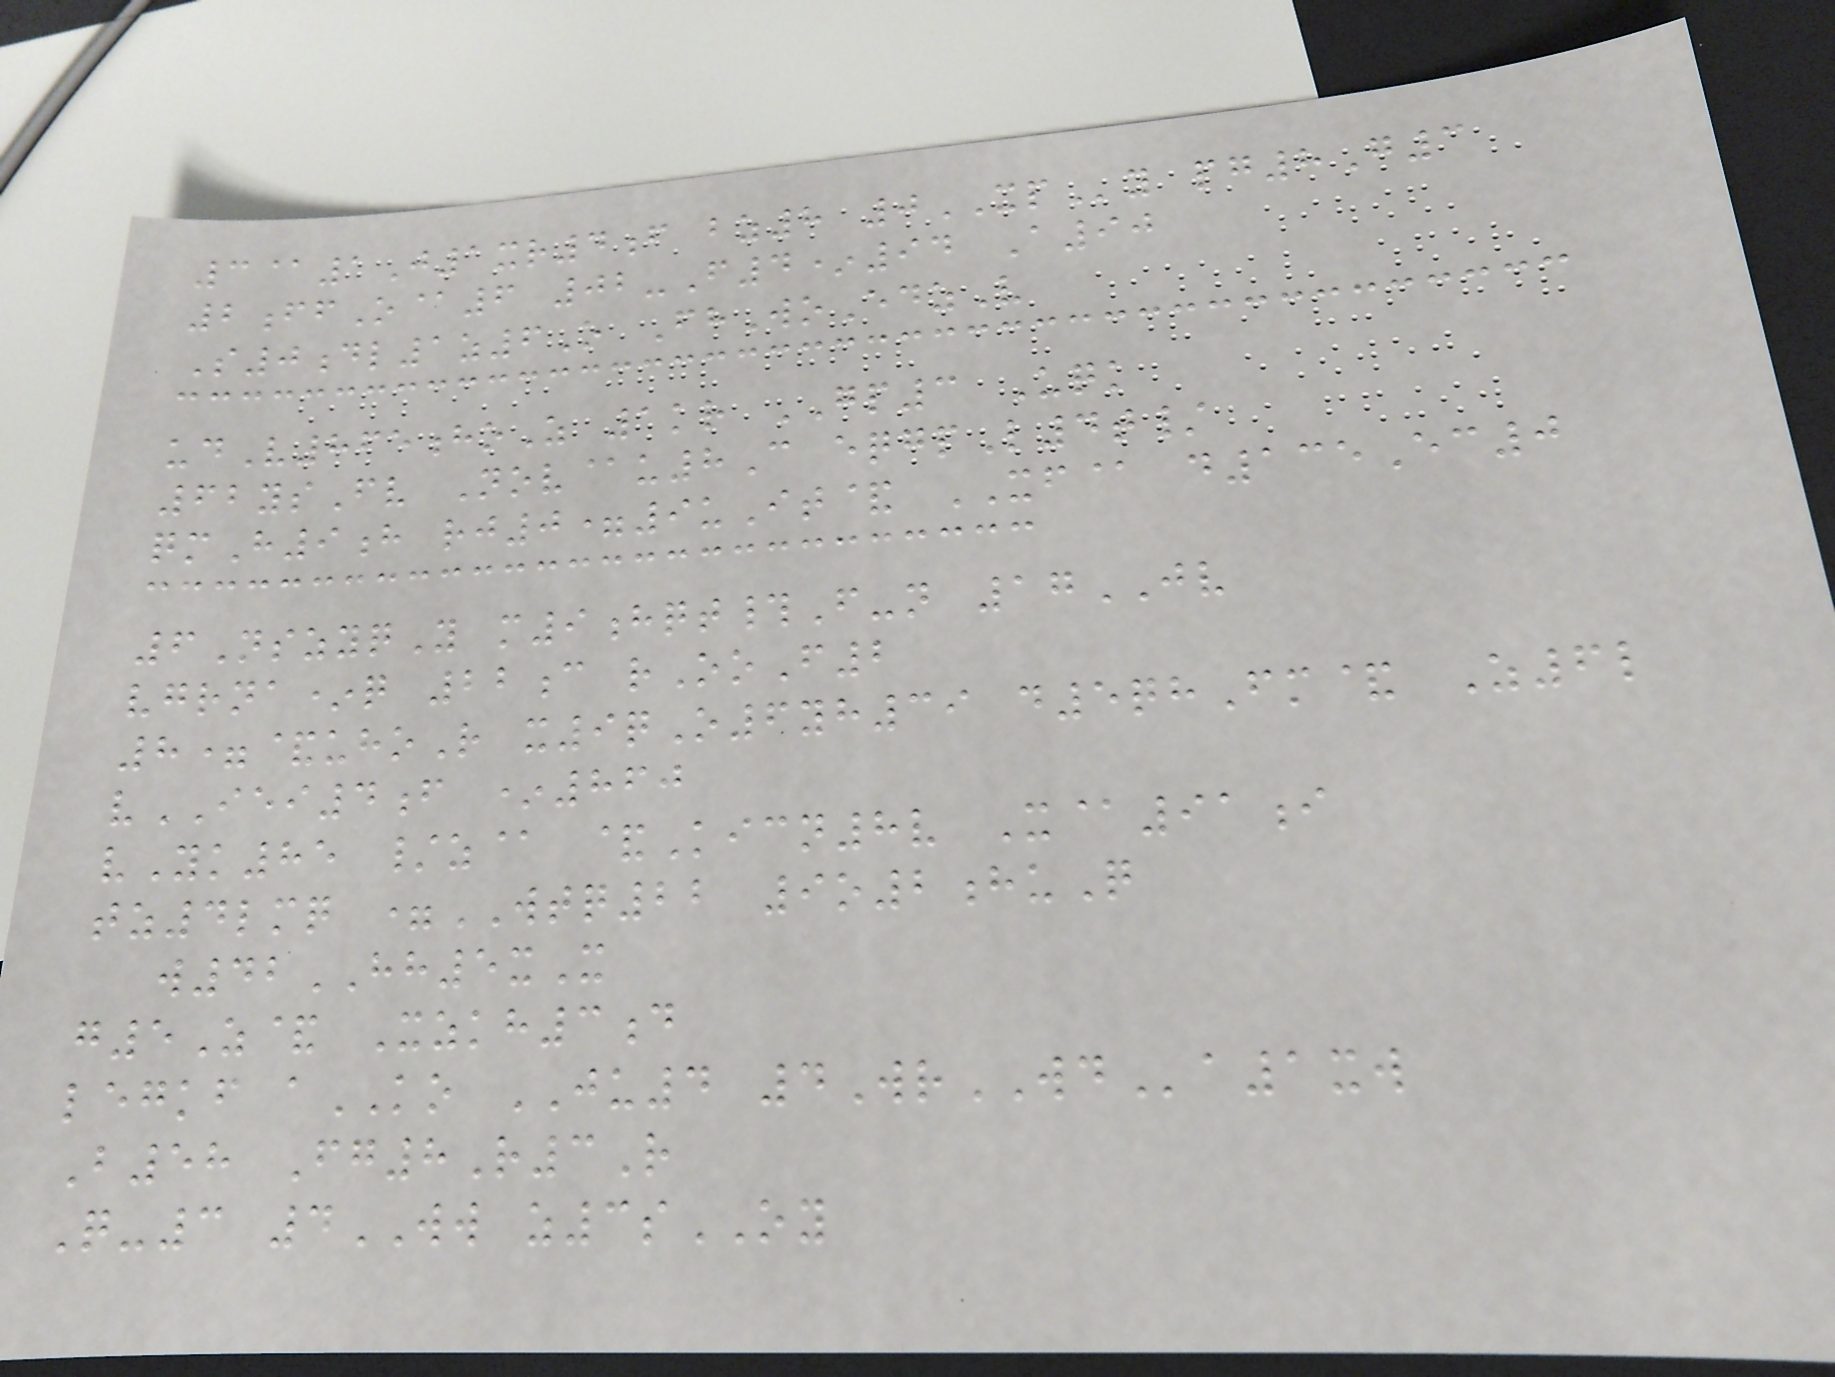3@1J1xr4f bz8 0XPy pg8G3
2ffO@6 02-F4*94 A90
S0dl1z6O FhWoEdzV
udV865hoZ 1kr GP3 Uqk
62ysFv Nov@u8C eqgpL4t/
qmH9h rj0=9uIt& XF@ d135Ec0
6NszyqY m9hqt#F-n 17JV
vgrna*q 22c rOoF2
8=&uhoR x9qO6yh39 d5qhFm& Z6l
vIEI4f *860
vYk85 /z@ &Kicn8v X@91i
tz4lmq =WTQ22 9o2huQ
w42HH5xX
g5Z& Xzkh3d
legkf aKO JU4 4WrWDa1xw
B58 Fg8R3R
Q-3 4WW z3sOY
